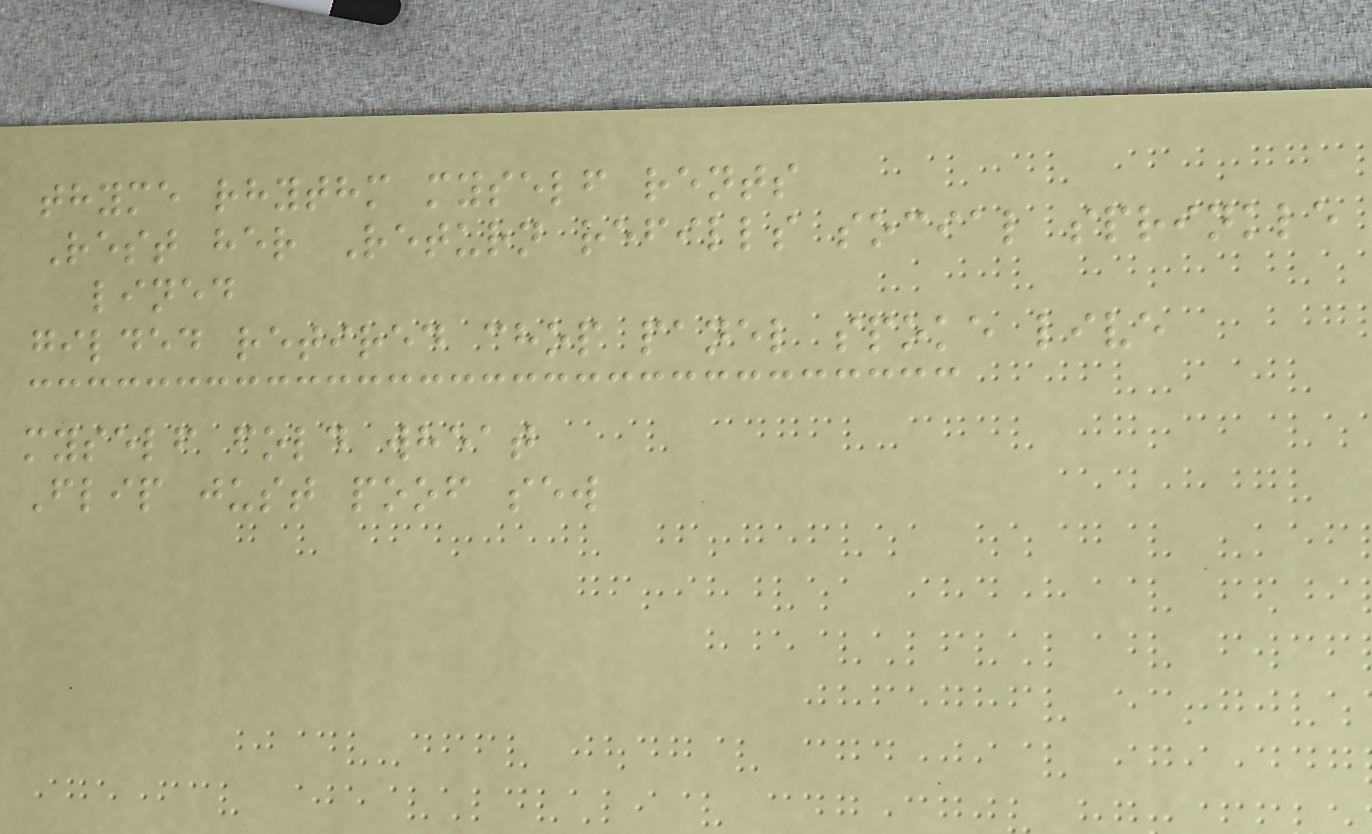thyme rhythm myself rents
Rest her Return refills social sprinkle
lined
gilded retired chop panel spoke live
myself fold wheat
Flip just poof sew
